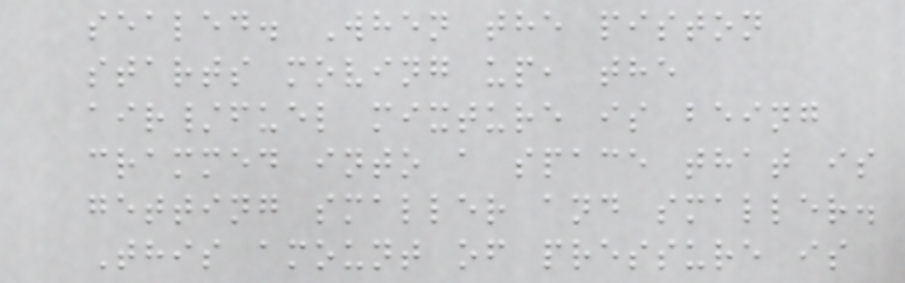sealed. When the piston
starts moving up, the
air/fuel mixture is being
crammed into a space that is
getting smaller and smaller.
This amount of pressure is
